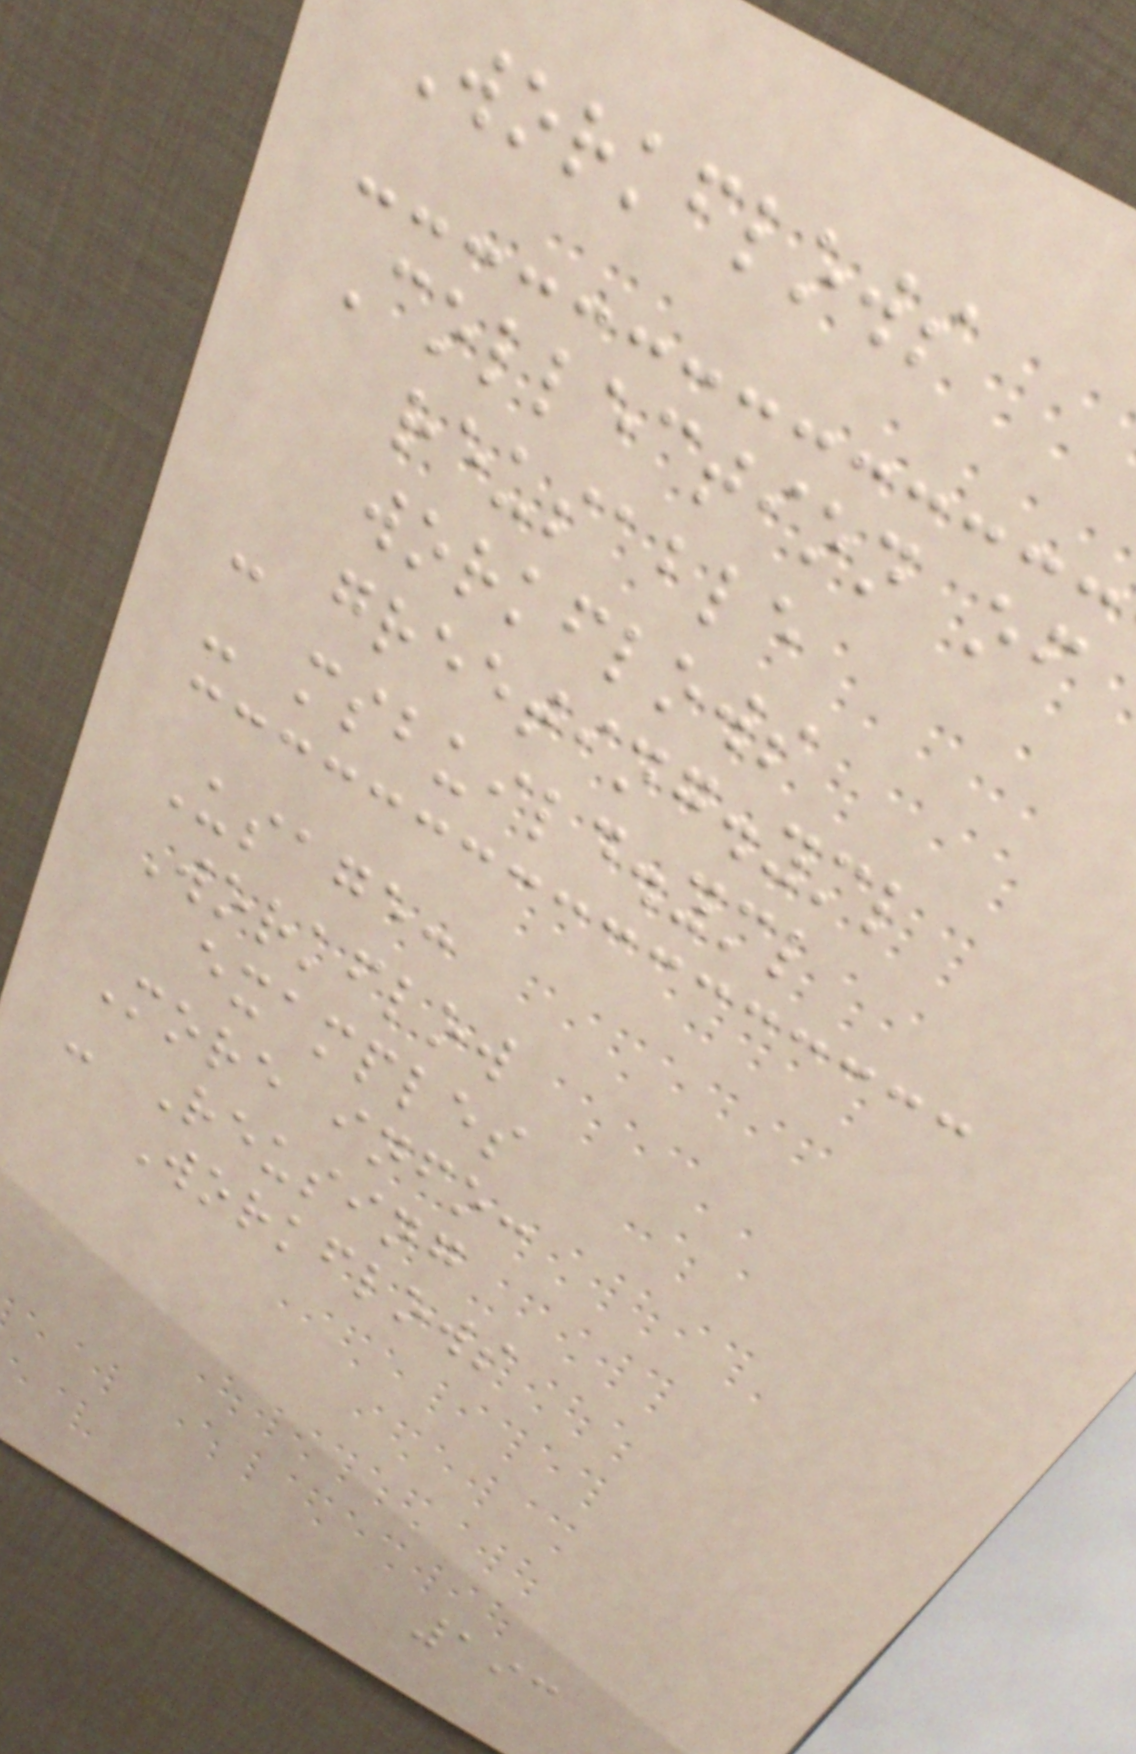Workflows
Collection of
reusable
workflows
- greeting.yml
- msbuild.yml
Usage:
Workflow
examples
More info:
- Reusing
Workflows
193
